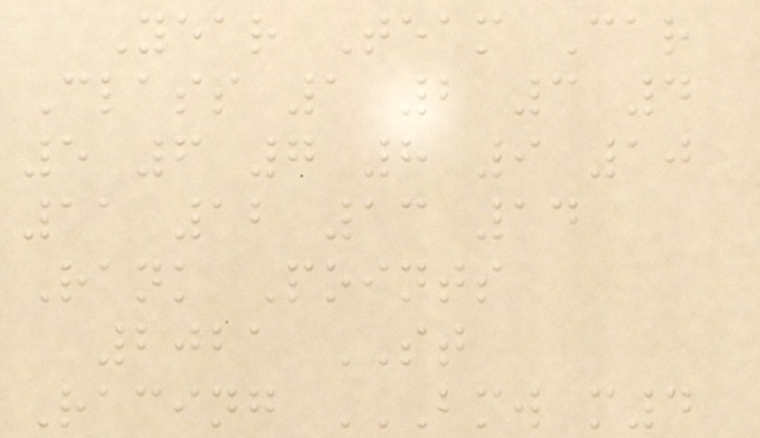Year Team Car
Class 1 2 3 4
5 6 7 8 9 10
11 12 13 14
Rank Points
2021 ST
Racing BMW M4
